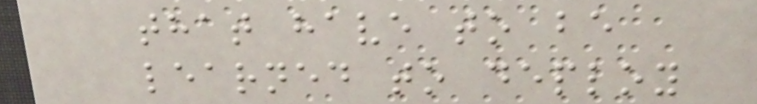that have to be
learned to deploy
